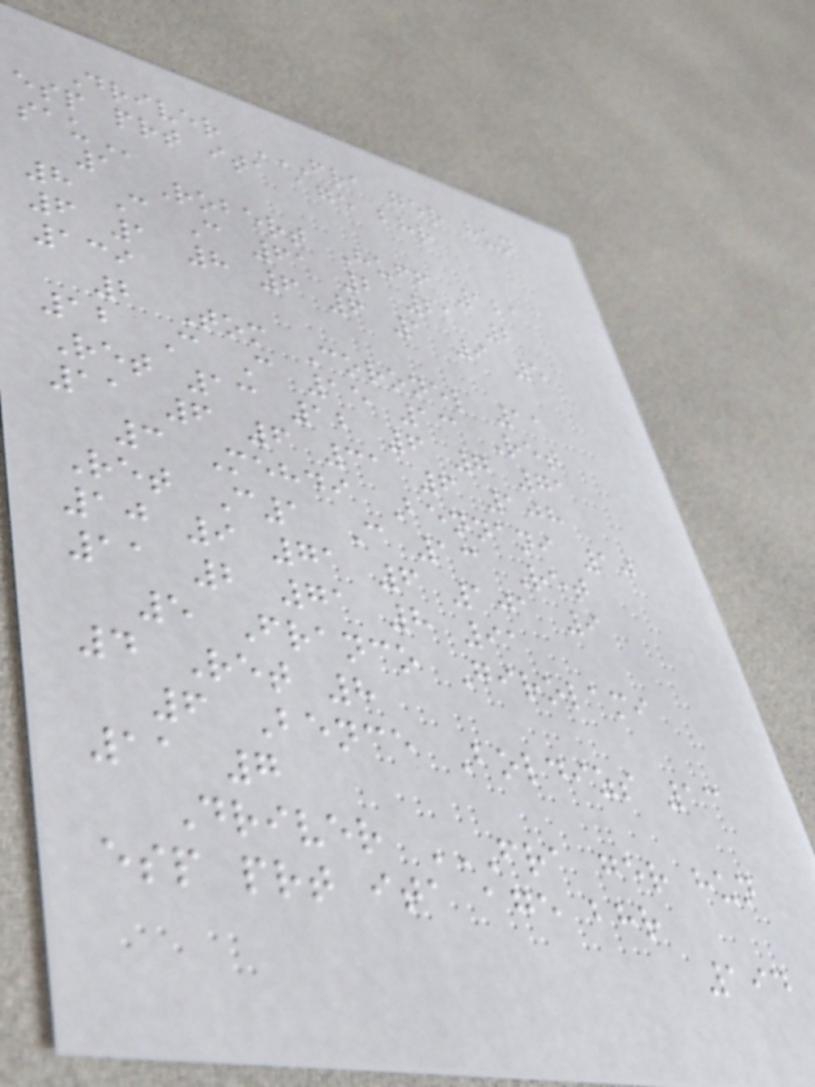Driver FRA GER HUN
ESP PRT ITA AGE BHR
SAU
1 Robert Huff 121
8 C C 61 2 21 2
6 1 8 6 6 1 9 5
139
2 Tom Coronel 11
12 C C 15 13 Ret
Ret 13 12 6 7 71
11 6 6 31 6 108
3 Mehdi Bennani 10
Ret C1 C 13 Ret
10 9 71 6 101 9
11 2 71 8 91
5 Franco Girolami
4 Ret 8
6 Bence Boldizs 13
11 7
Driver FRA GER HUN
ESP PRT ITA AGE BHR
194
